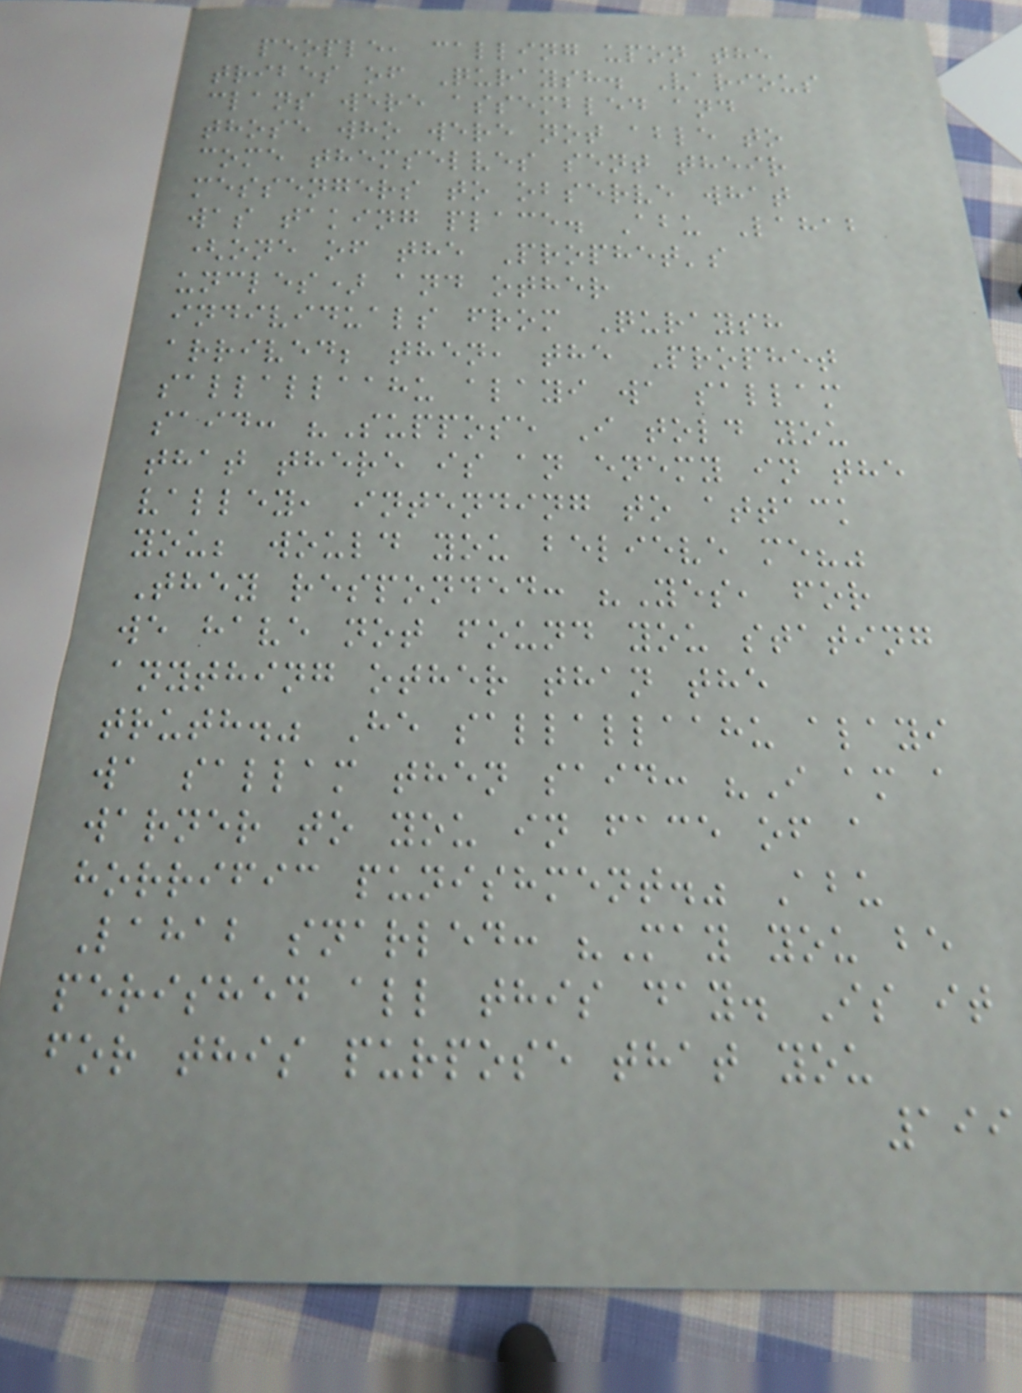people, calling upon the
tribes of Quraysh. Various
clans were assembled and
those who were not able to
come themselves sent their
messengers to observe what
was taking place. Abu Lahab
(one of the Prophet's
uncles) and other
individuals from Quraysh
arrived; then, the Prophet
sallallaahu alayi wa sallam
said: "Suppose I told you
that there is an enemy in the
valley, intending to attack
you; would you believe me?"
They responded: "Yes, for
we have not found you stating
anything other than the
truth." He sallallaahu alayi
wa sallam then said: "I am a
warner to you in face of a
horrific punishment." Abu
Lahab snarled: "May you be
perished all this day. Is it
for this purpose that you
199
